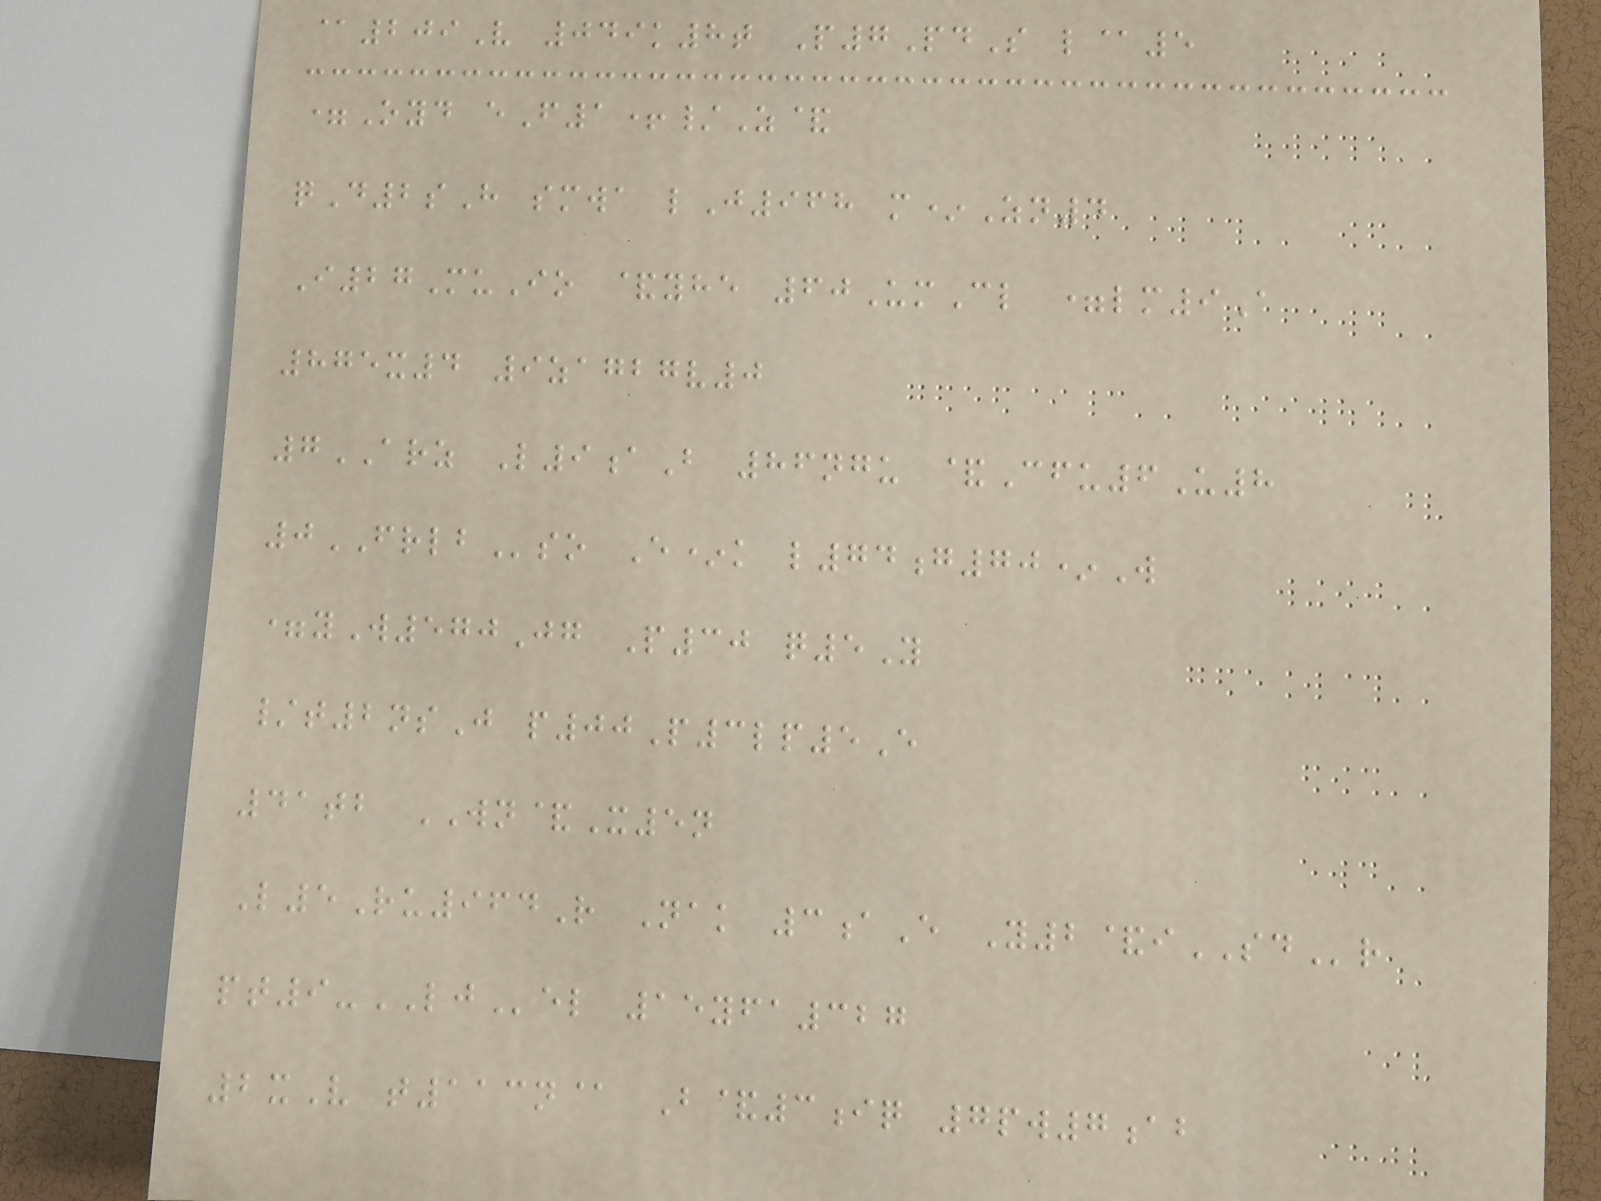@209V 049k8t P7PdS l@5
=Oyd eF1+/Z&
qD2sH smwa lJ968 m*Zn4
I27MuIo &yhe 60UmCl =lm9A
875x4 9zagbgv0
7ARZ L9aB 86ngu &Cfu6U8
0FRLBso E*k l74g70*W
=yW570Jg P30 q5Y
/t2nsJ p00P3lp5E
41tb WN&X5n
L5Ru964R Nak 3aE Y2&iSDr
pt9-LJel 15yfa327
2xV t113n@ B&3iq 7pw7ab
